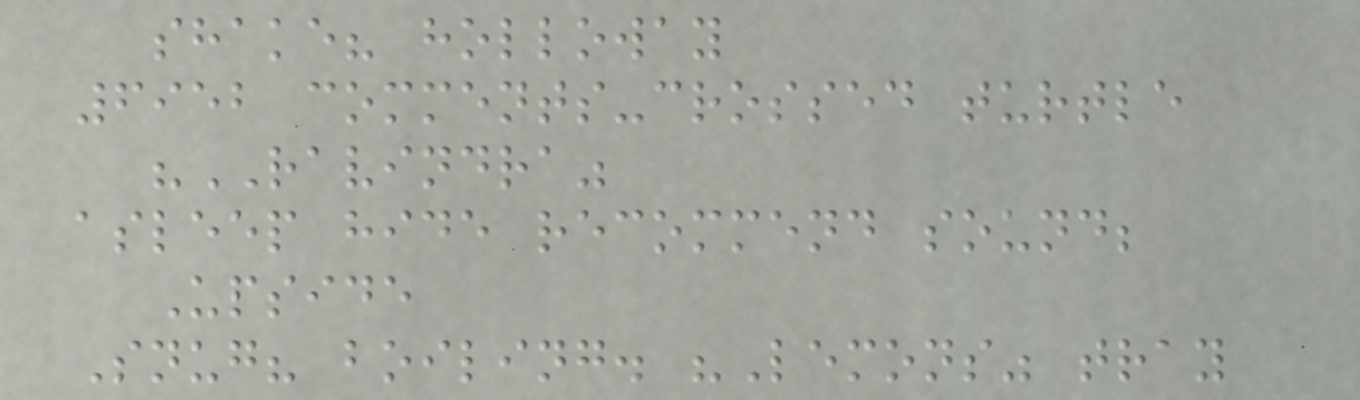shake? holloway
6952 comments-crossed turtle
"RAVINDRA"
asleep hide recommend sound;
Upside
Snug? boiling. "Lemons" tray
